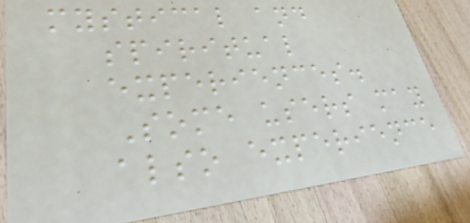mystical and
spiritual
experiences.
Some users may
also experience
